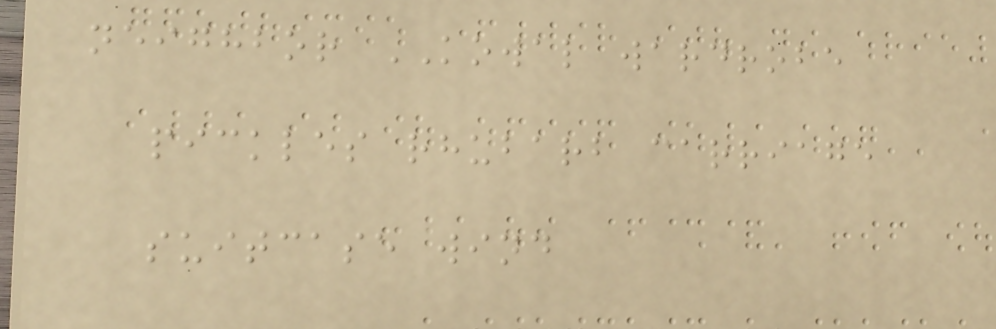neighbor KOWAL wardrobe
pickles rhubarb carriage
suitcase wind
